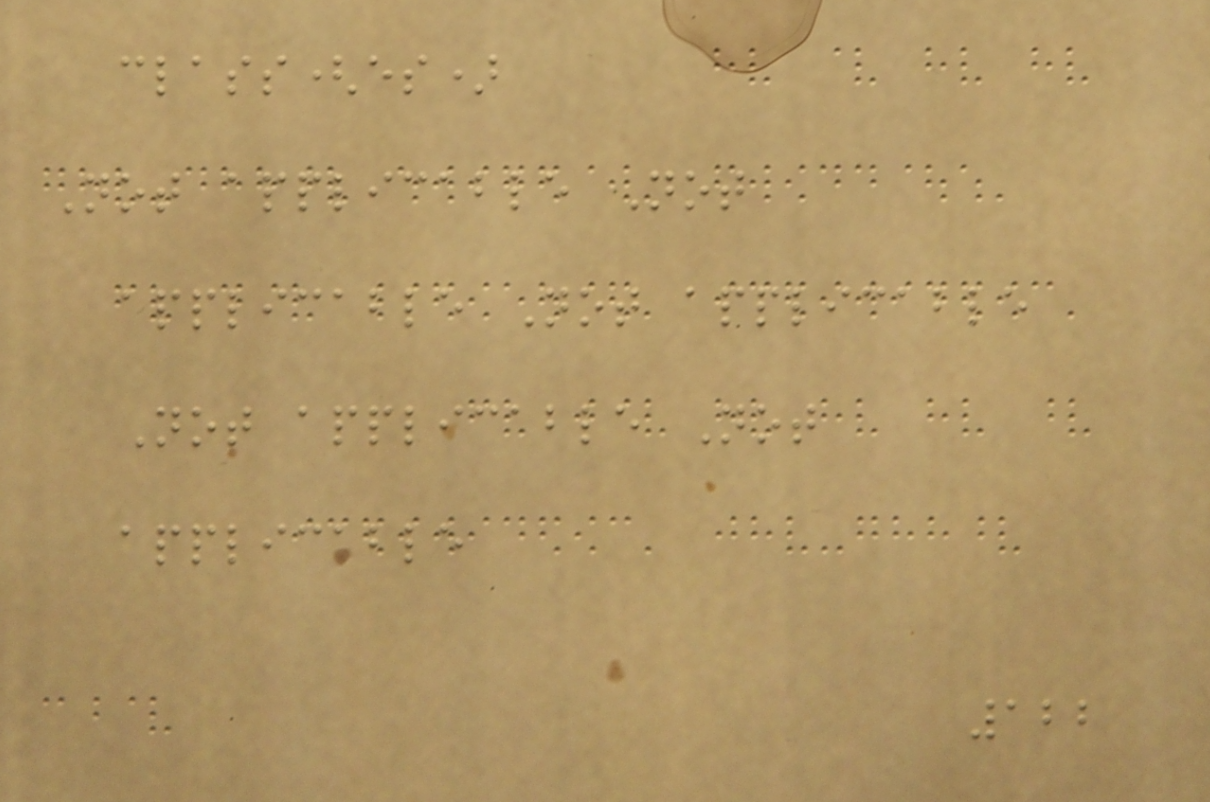class(es)
Not applicable Not
applicable Not applicable
Not applicable Not
applicable
122
